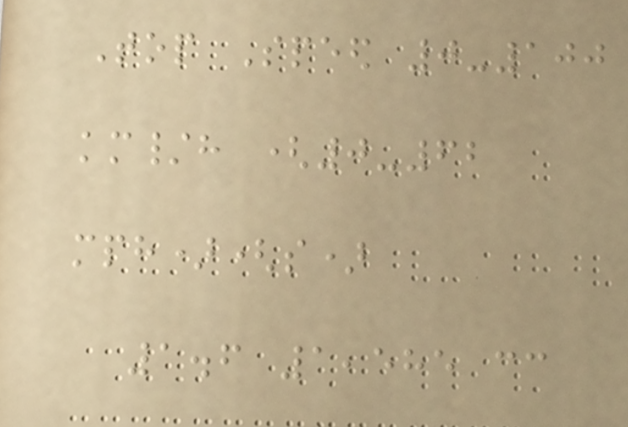Top Speed 0-100
km/h (0-62
mph)(s)
1.6 1,585 cc
